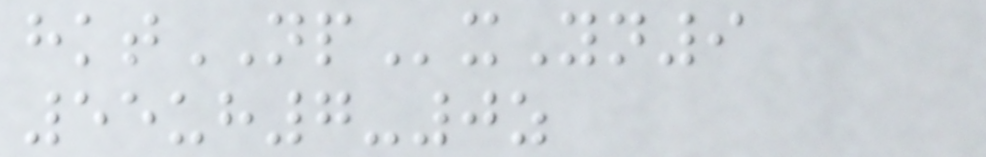hktNPxYn9
55uh7-0z
